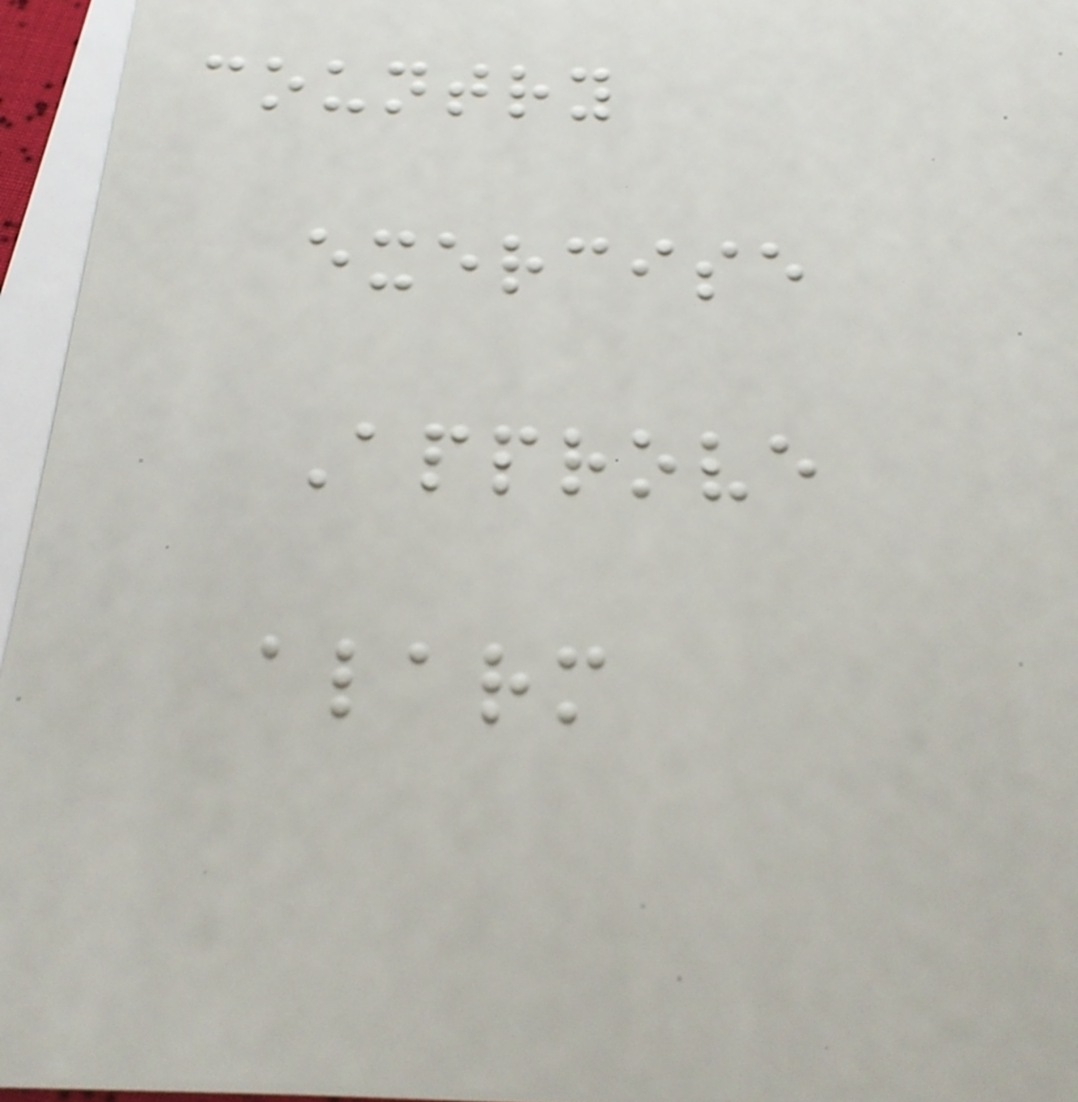country
exercise
Approve
alarm
